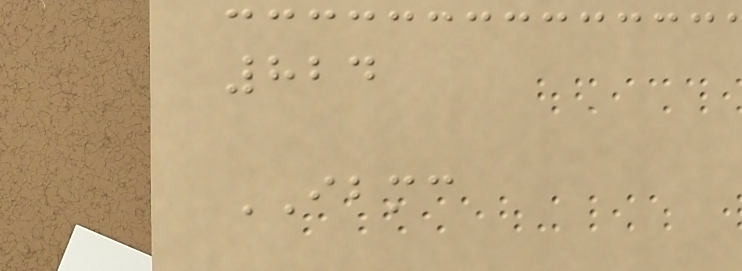824
IBMC
